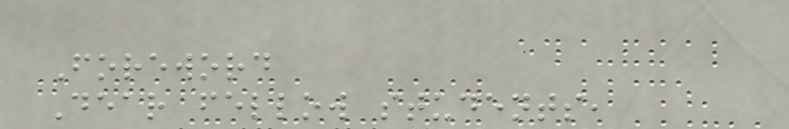Foreword
Dear fellow students,
